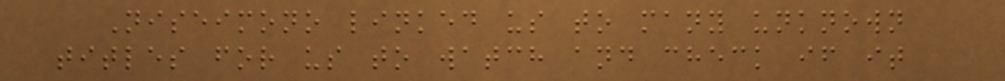Niseimono linked us to many unknown
titles for us to watch and check if it
